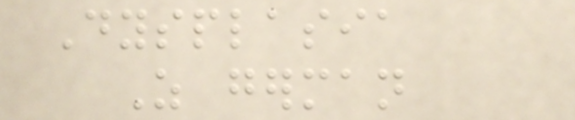Dysplasia
As german
